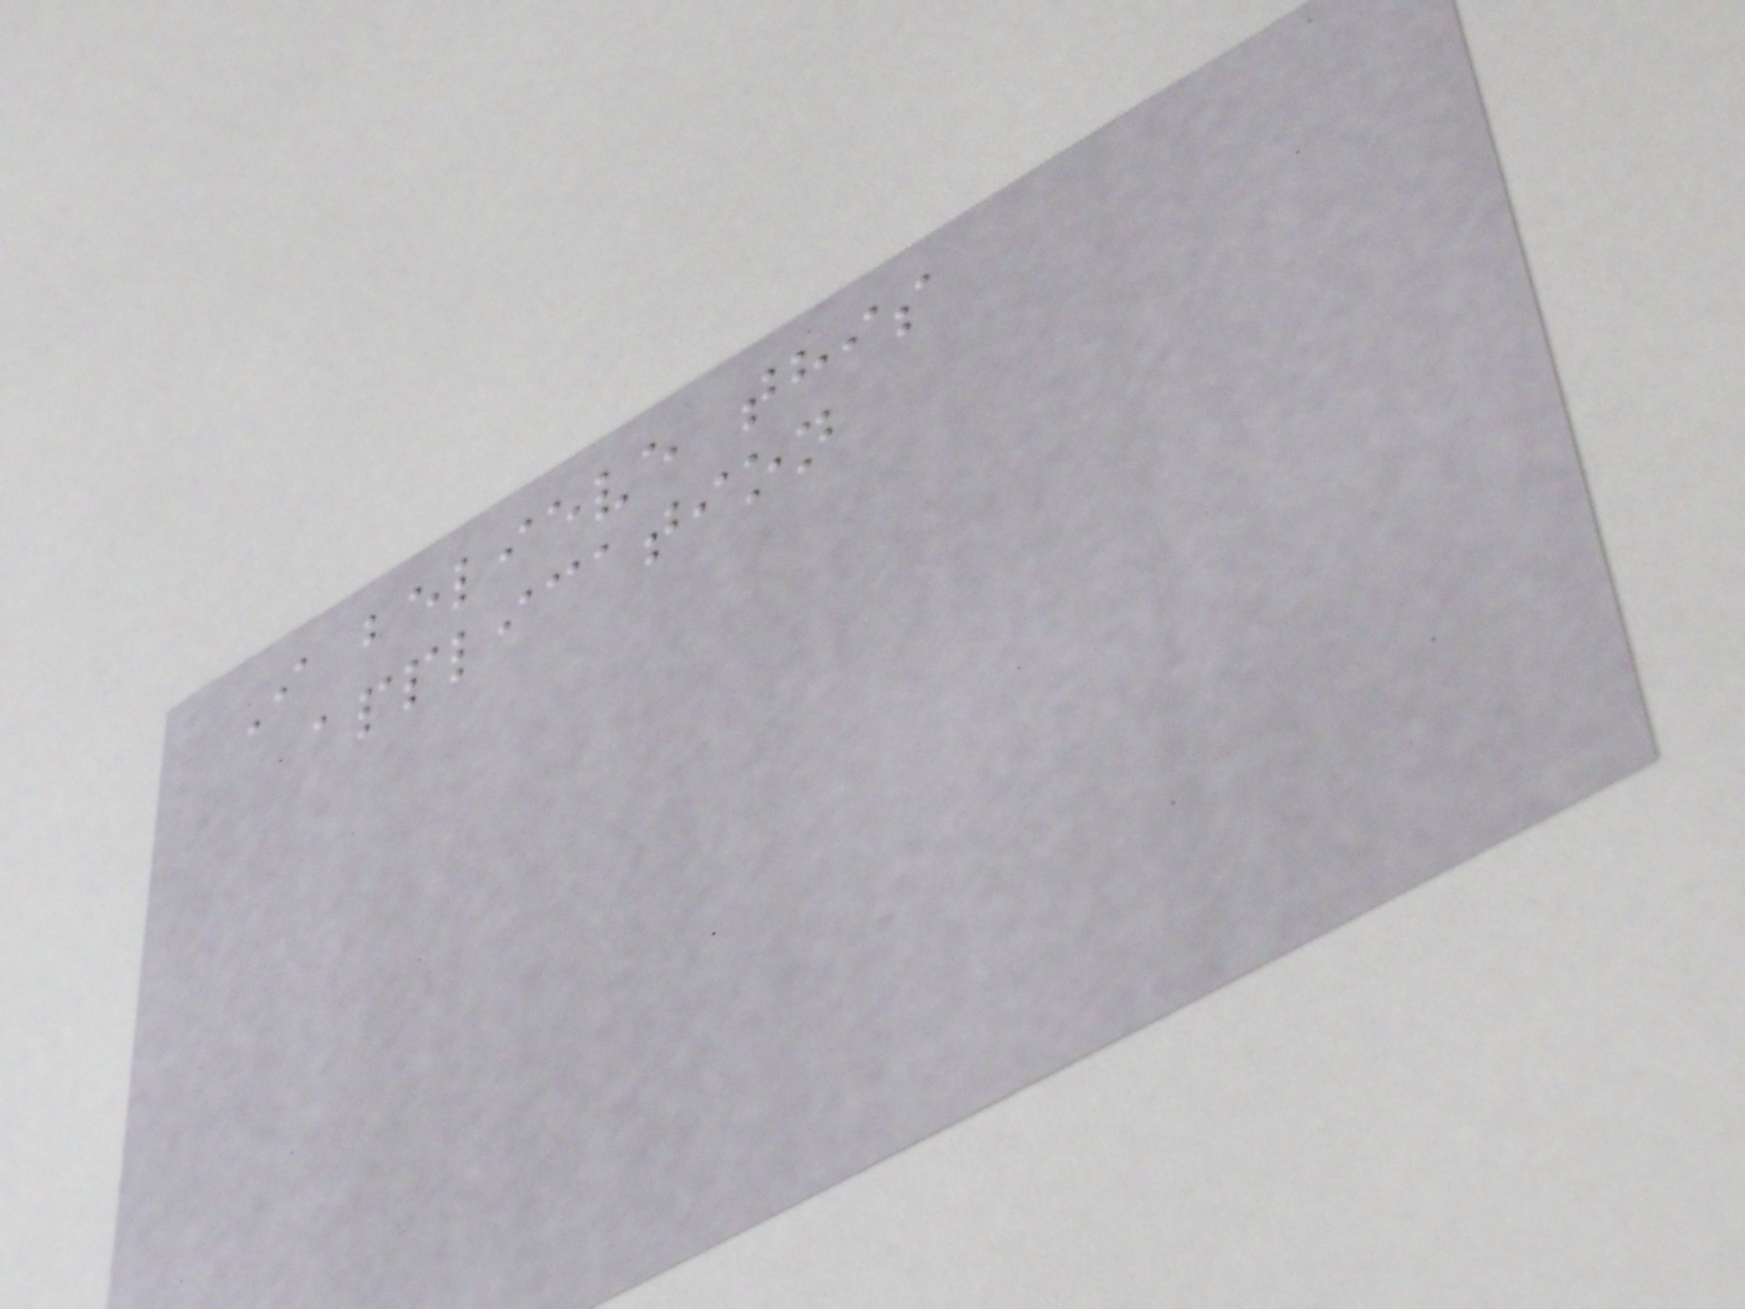I believe this
application
